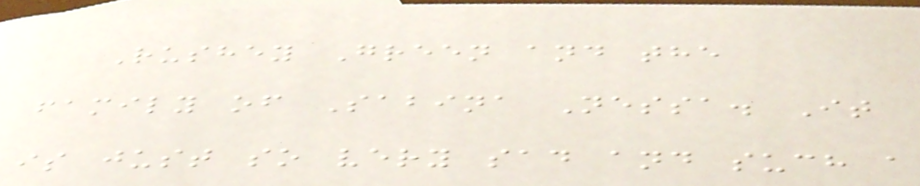Rushey Green and the
family of Sabina Nessa. It
is just so very sad and such a
